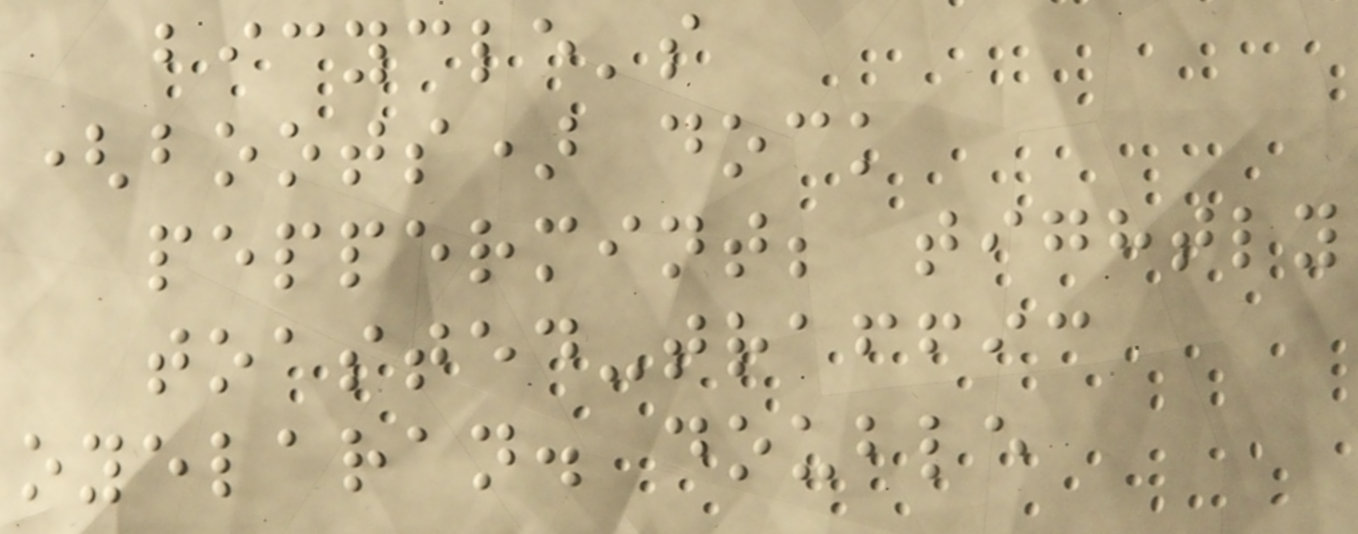bicycle's
(boots) dock
peppermint; tightly
toasted-traffic
oyelaran. double
